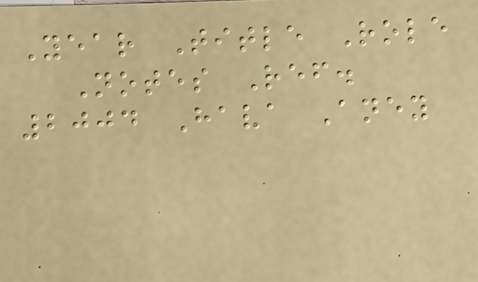Year Title Role
Notes Ref.
2004 Hava Aney
